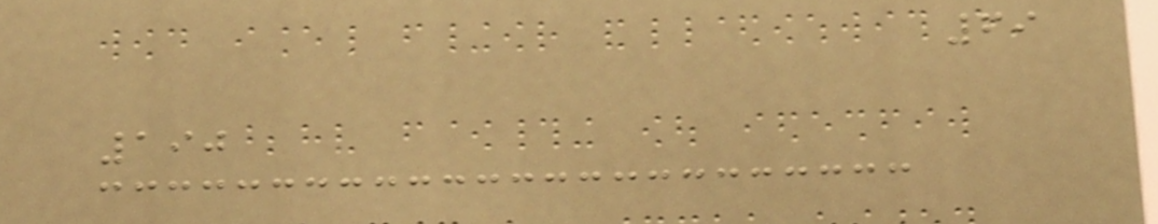69
190
